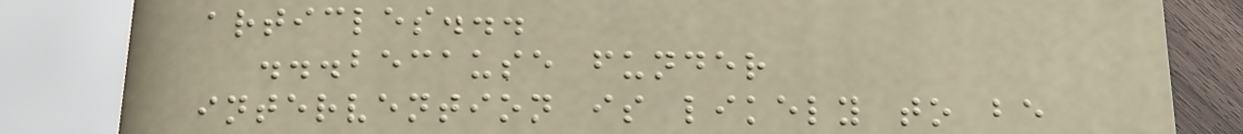articles...
...because funder
intervention is likely to be
